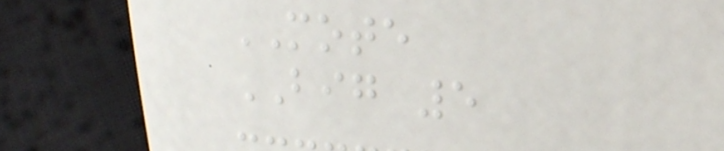MOTE
BIG 5
